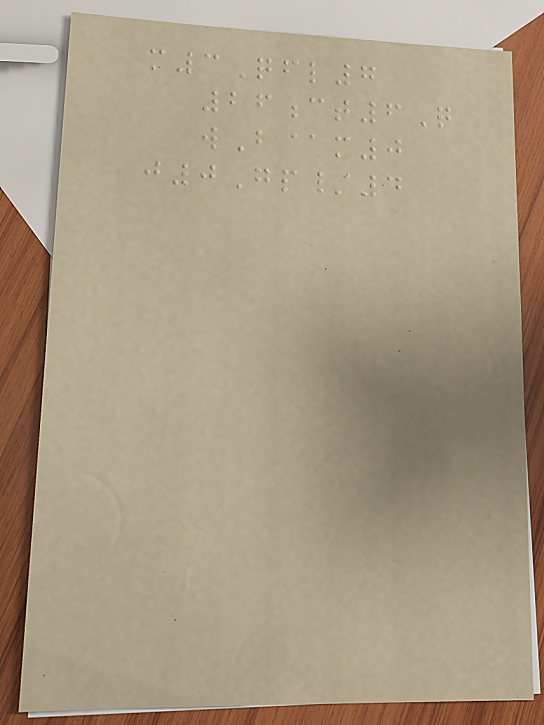m3Qfl7
26ct6Q
wB@m0
j0Gp/4
